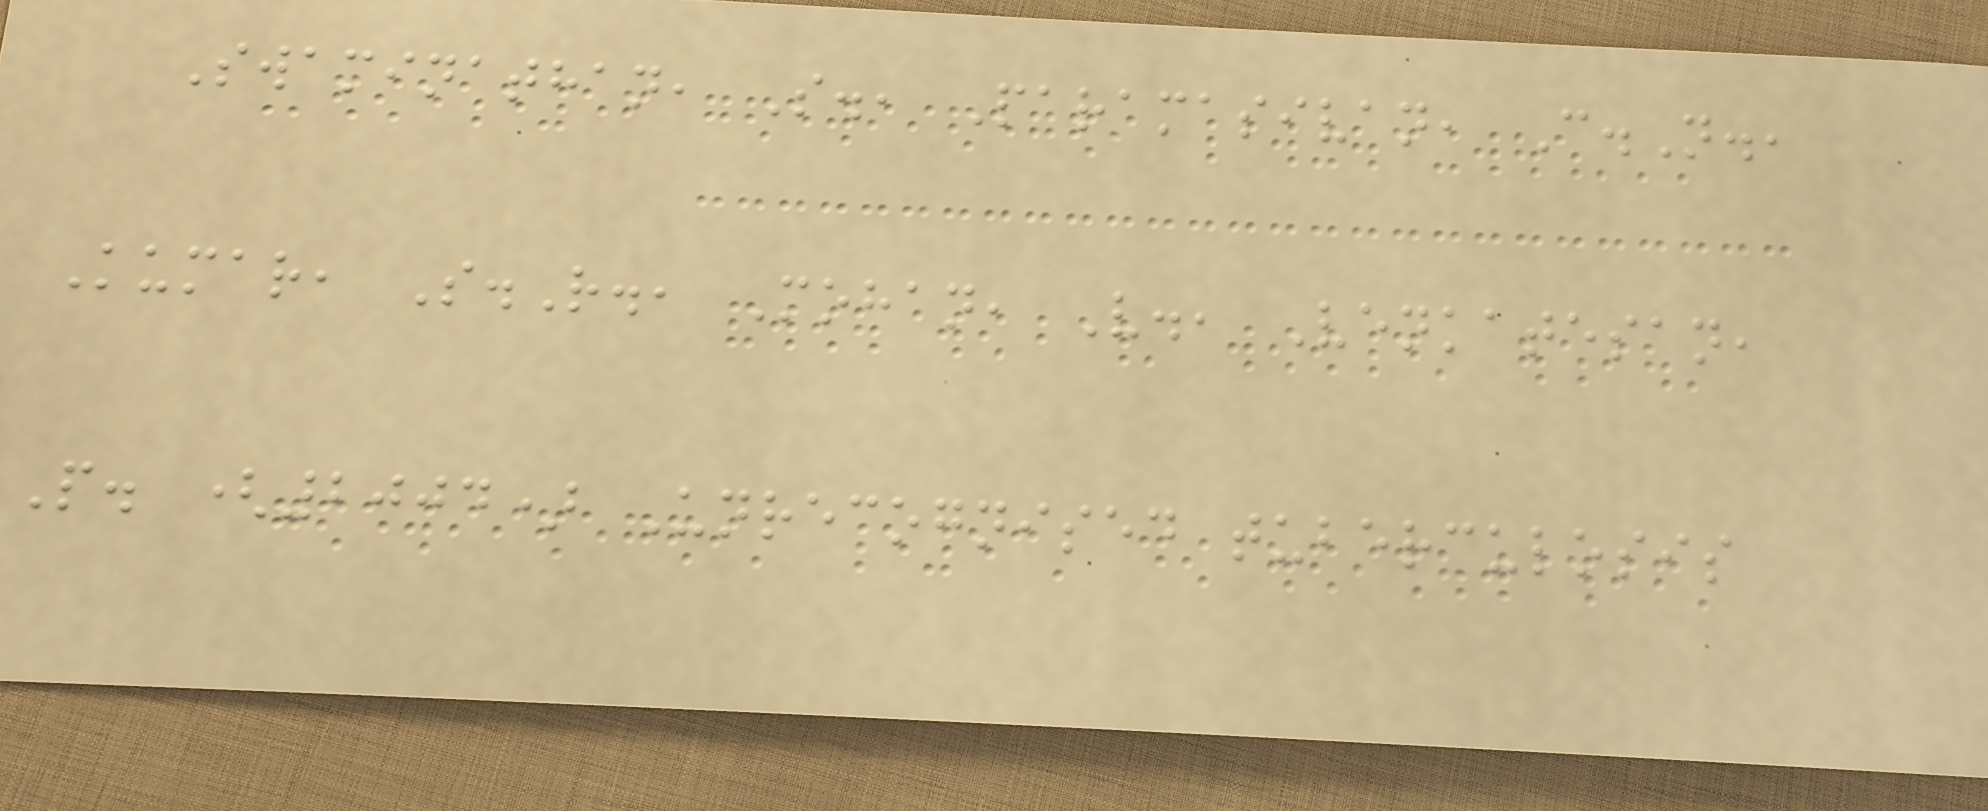Swaminathan, S., Paramasivan, C.N.,
Kumar, S.R., Mohan, V., Venkatesan,
P. (2004) Unrecognised tuberculosis
